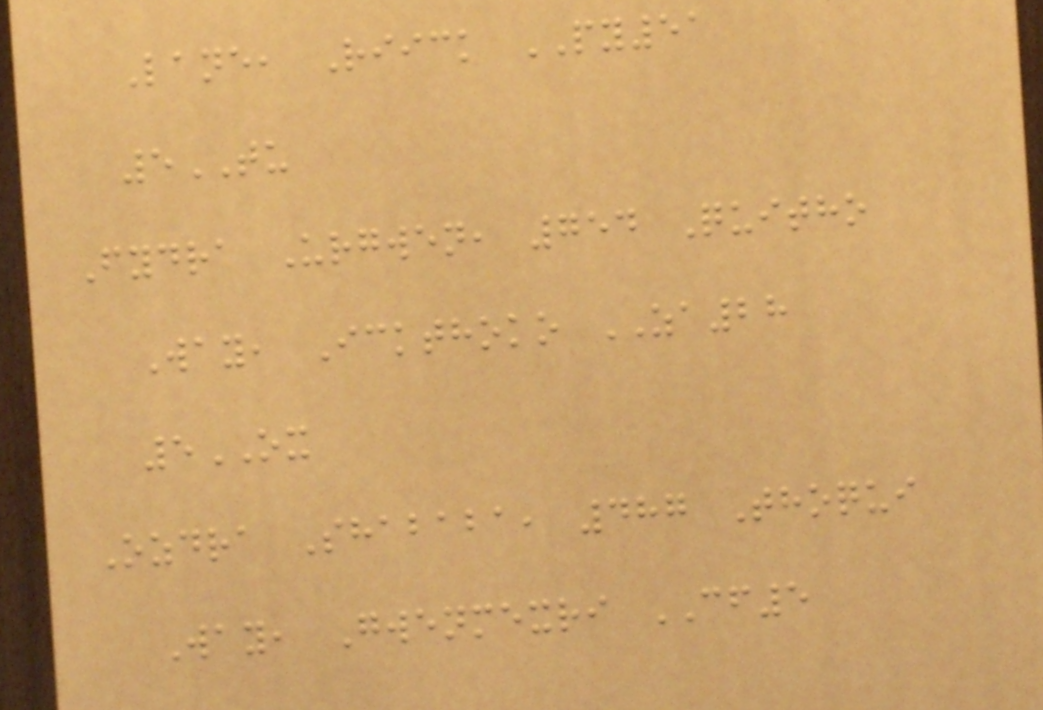Lane, Riick PY51
5TU
Fydra Urgwen, 754 Quitho
Way, Ickthoko ZA28
5OX
Ozdra Shababa, 487 Thoqui
Way, Gwenmexri CF5
